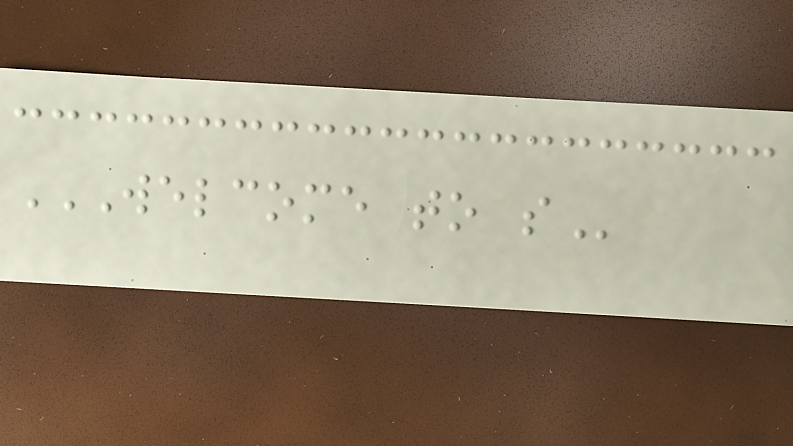WELCOME TO S
